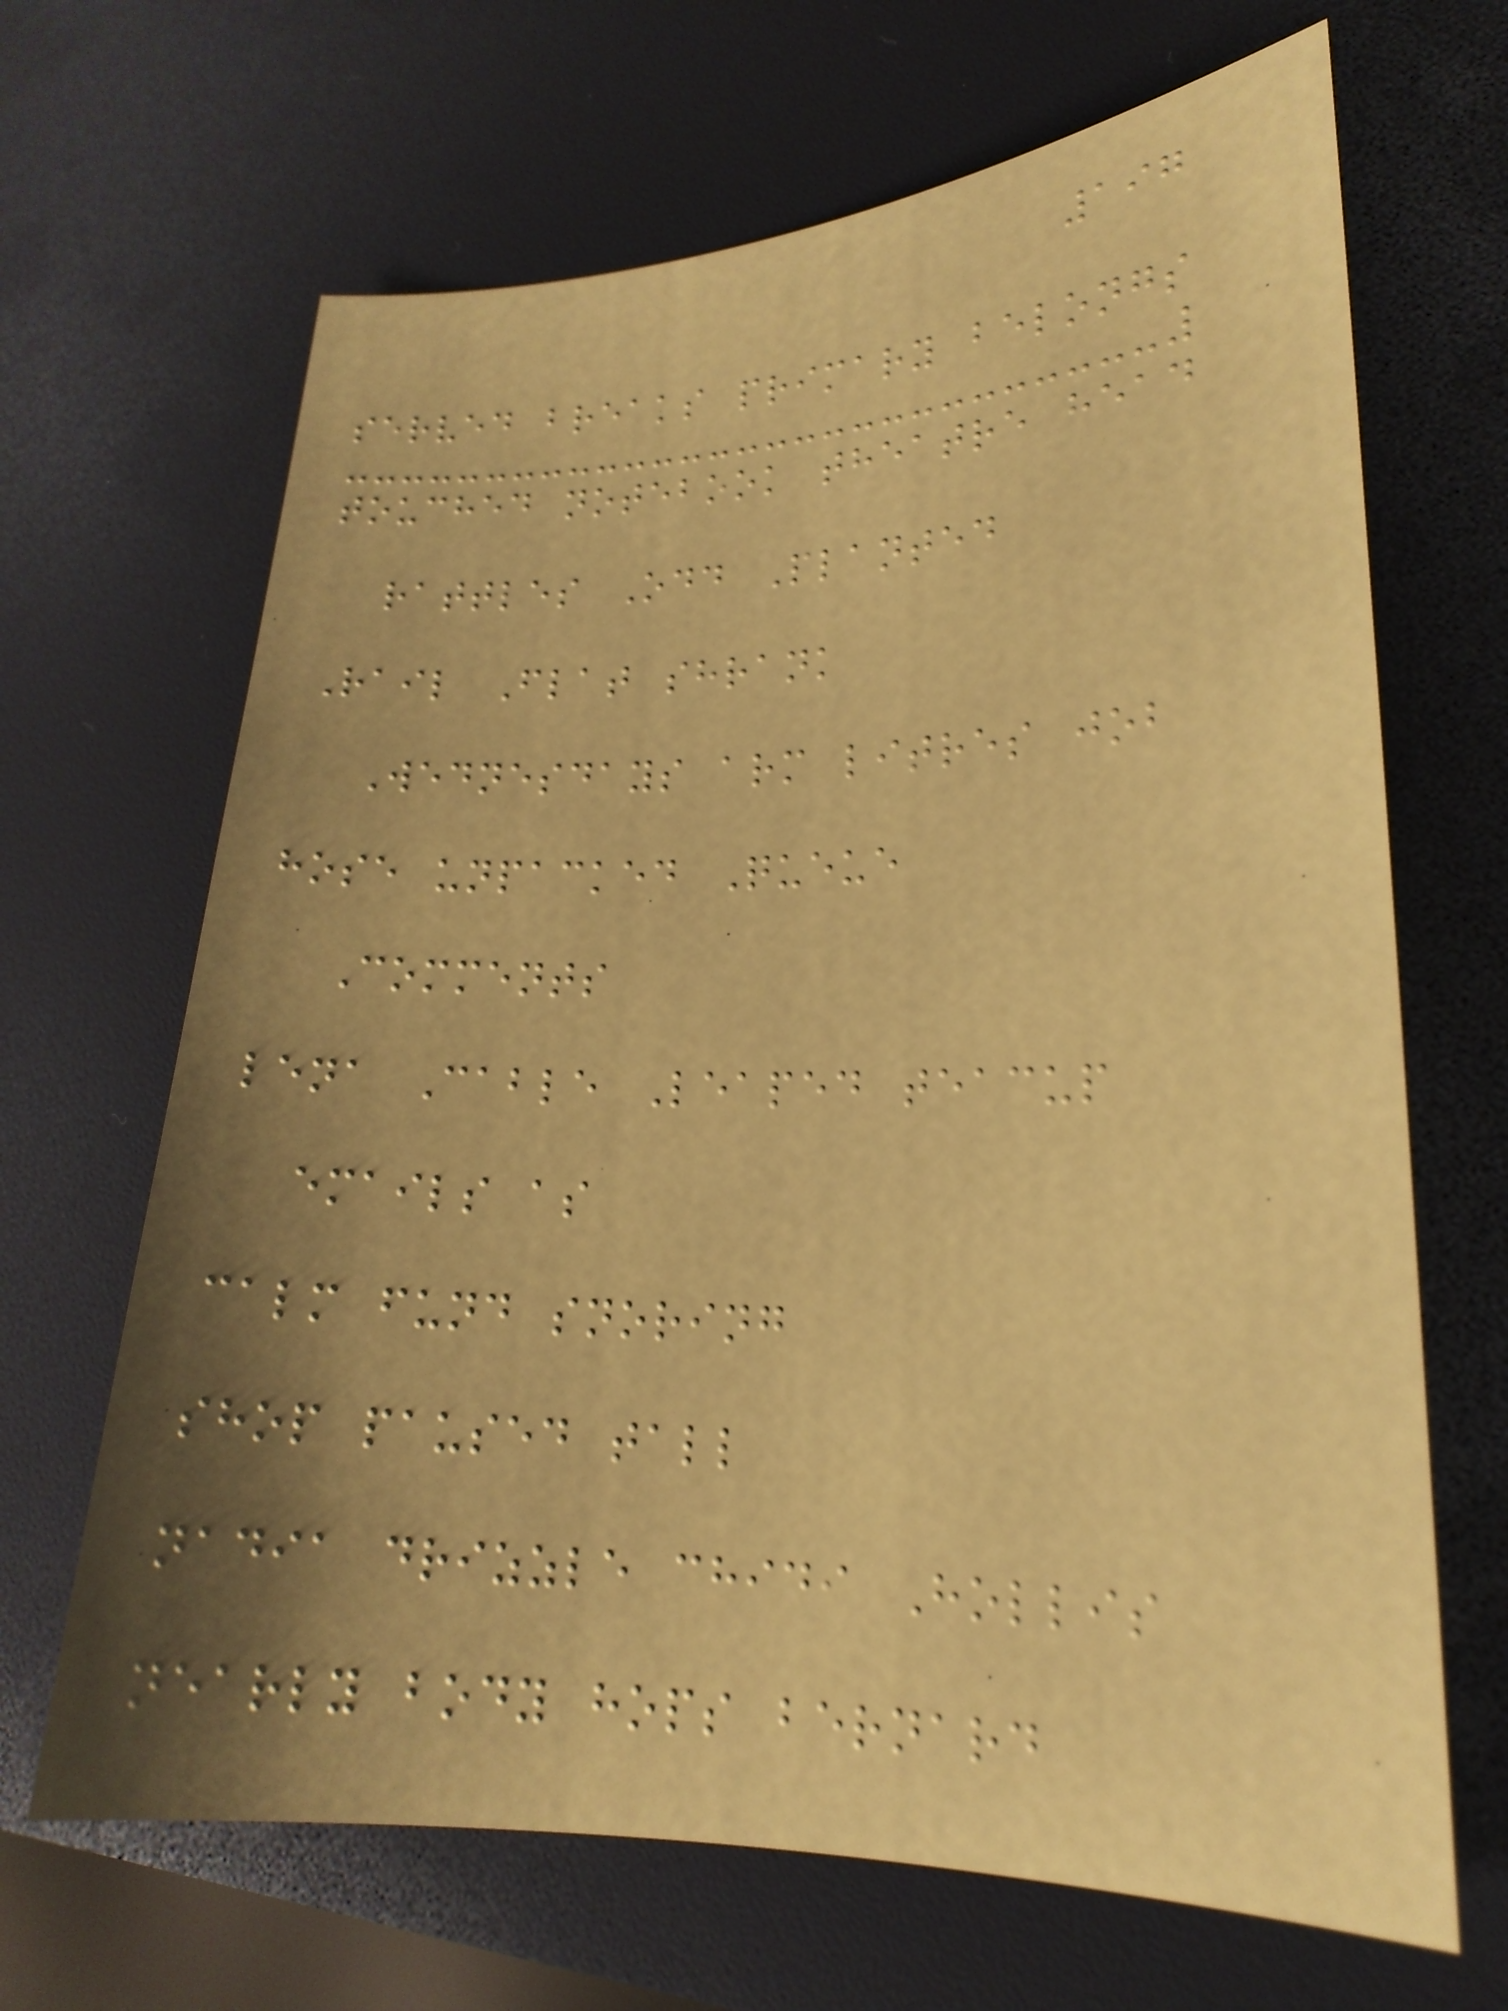197
served breaks primary belongs
touched notebook theatre head
rattles Odd Planted
Rail Flat shrank
Wednesdays arm litres job
hose unpacked Queue
Comments
lena Cable Leaped teacup
emails as
calm fund snoring
shop paused tall
nadia drizzle chidi Hollis
nearly body hops bernard
